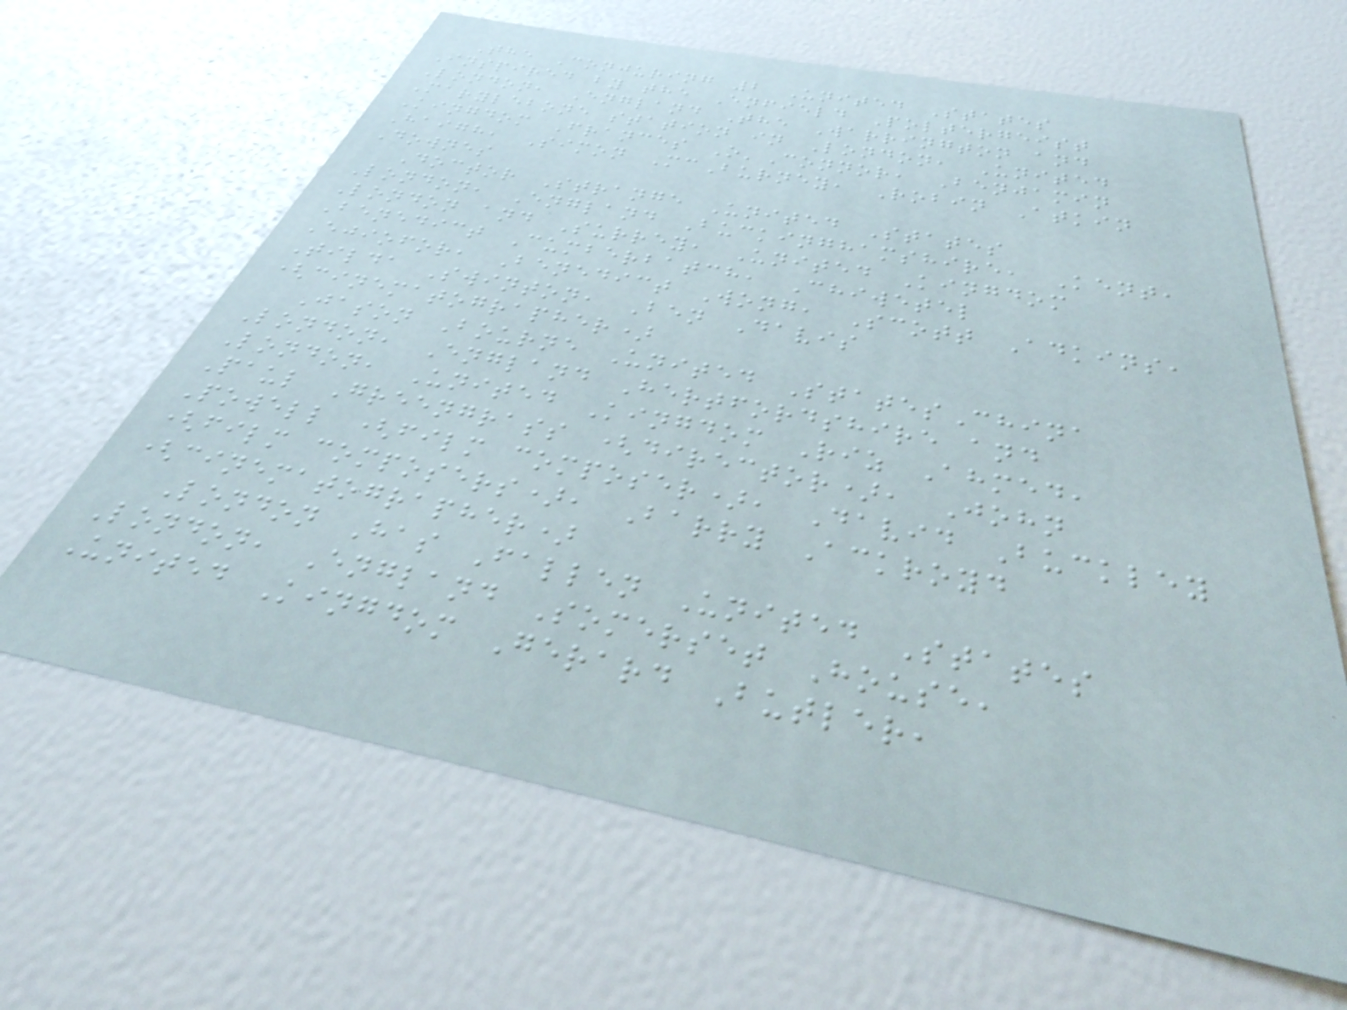The Conjuring 2 United States
Inspired by the Enfield Poltergeist
London, England The Warrington and
Marylebone station in London, United
Kingdom Frances O'Connor, Benjamin
Haigh, Simon McBurney, Robin Atkin
Downes
Doctor Strange United States
London, England Buckinghamshire, Kent,
London and Surrey, United Kingdom
Benedict Cumberbatch, Chiwetel
Ejiofor, Benedict Wong, Scott Adkins,
Tilda Swinton, Ben Davis
(cinematographer)
Jason Bourne United StatesChina
London, England Hertfordshire and
London, United Kingdom Riz Ahmed,
Paul Greengrass (director), John
Powell (film composer), David Buckley
(film composers), Barry Ackroyd
(cinematographer)
London Has Fallen United States
London, England Somerset House,
United Kingdom Gerard Butler,
